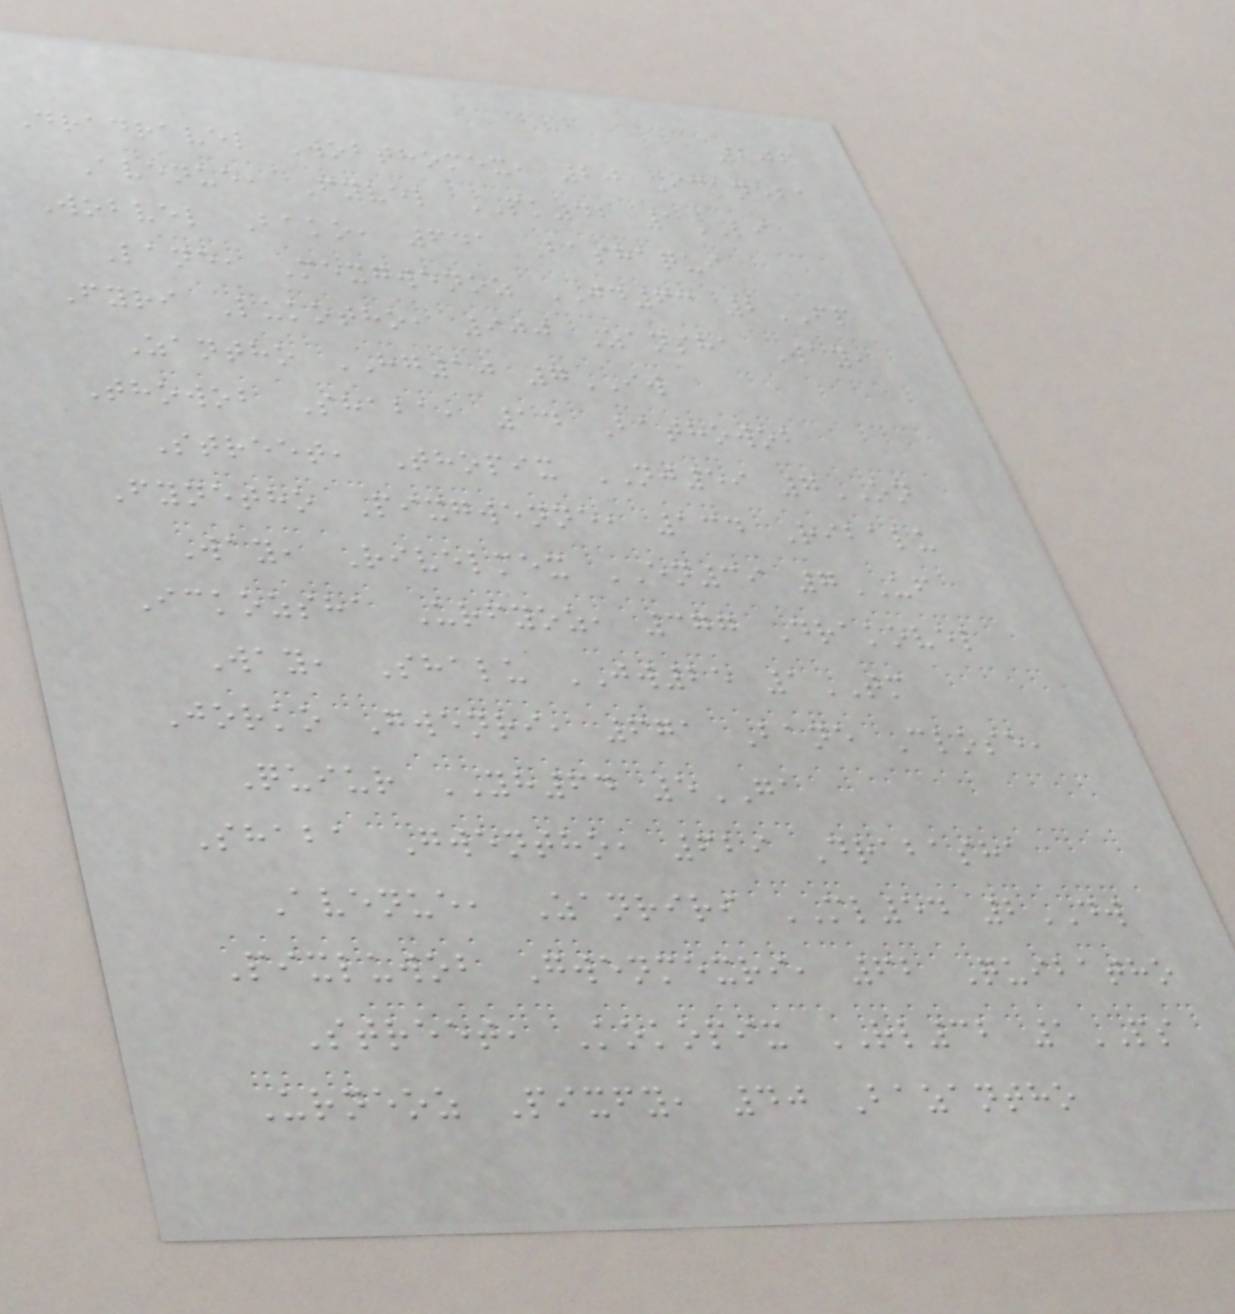206
Dradravel Wobthomex, 20 Ickneba
Avenue, Fyvel PK42 1LI
Wobvel Bako, 641 Bashaqui
Lane, Mexgwenoz JD63 2FP
Fyri Lukotho, 900 Zansha Way,
Zantho HG10 7IW
Thowob Shaba, 14 Bathowob
Street, Thopix NJ59 7ON
Fynetho Pixgwenne, 134 Ribalu
Way, Rivelmex EN39 7UF
Ickozsha Urfyoz, 377 Drakovel
Way, Shalu JW25 1TM
Jorko Gwenri, 671 Bane Close,
Quiur YH64 5GA
Shaba Gwentho, 629 Drabasha
Avenue, Zanriri ML54 2DW
Pixluwob Gwenmexri, 62 Quibatho
Street, Kokopix RL32 1PS
Urneoz Pixfy, 40 Bazantho
